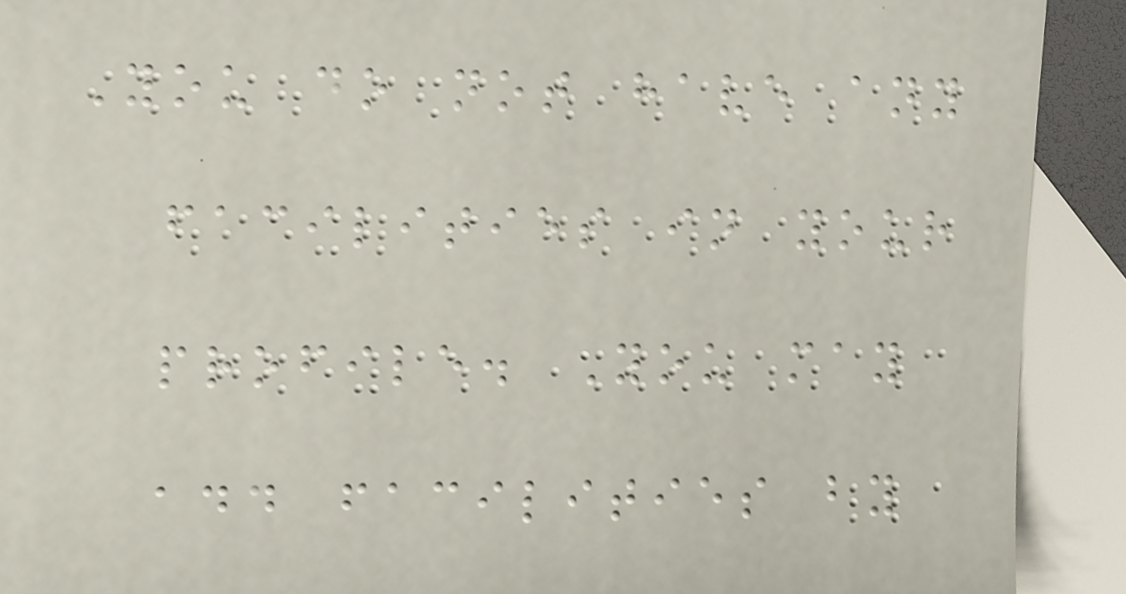You do not have any
facilities in your
profile. You may
add facilities by
